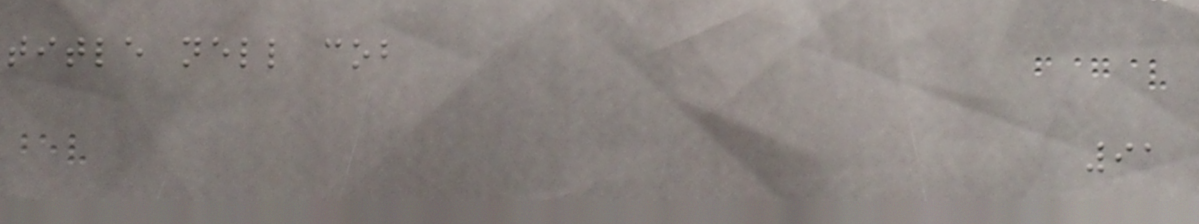title nell cob
91
